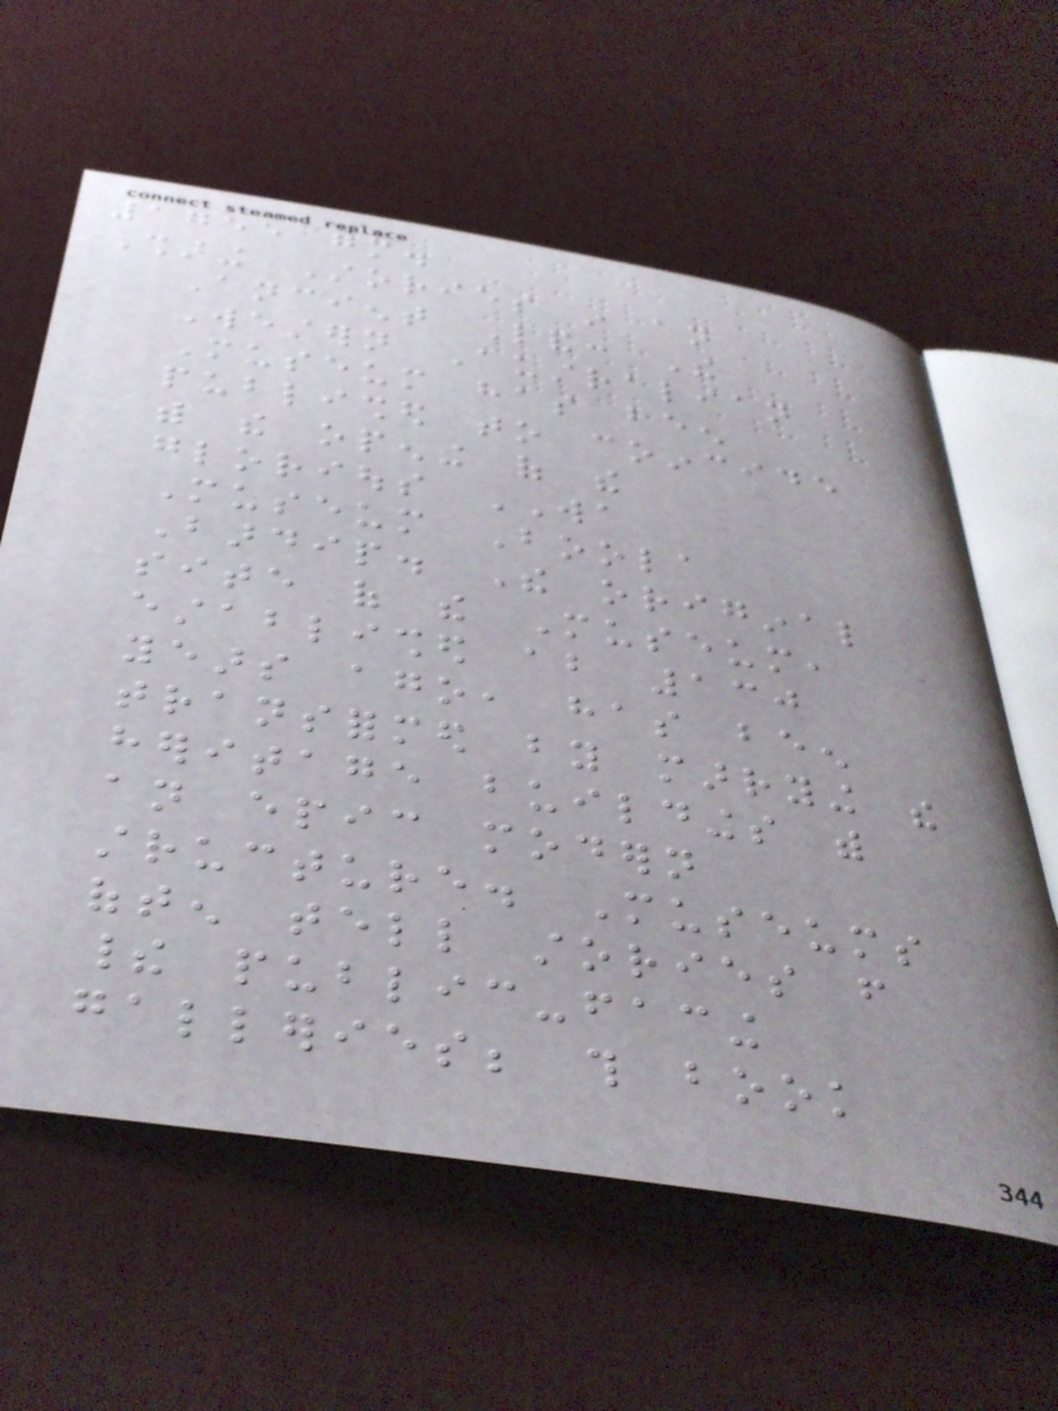1755 gm.
Sharing Stories in an
Ancient Land: The
Western Australian
Museum has been
published to coincide
with the opening of the
glorious WA
Museum Boola
Bardip. The original
site of the Museum,
established about 130
years ago, has been
transformed by marrying the
heritage buildings with
an epic modern
structure. Museums
often tell stories from
their public-facing
galleries; this book
